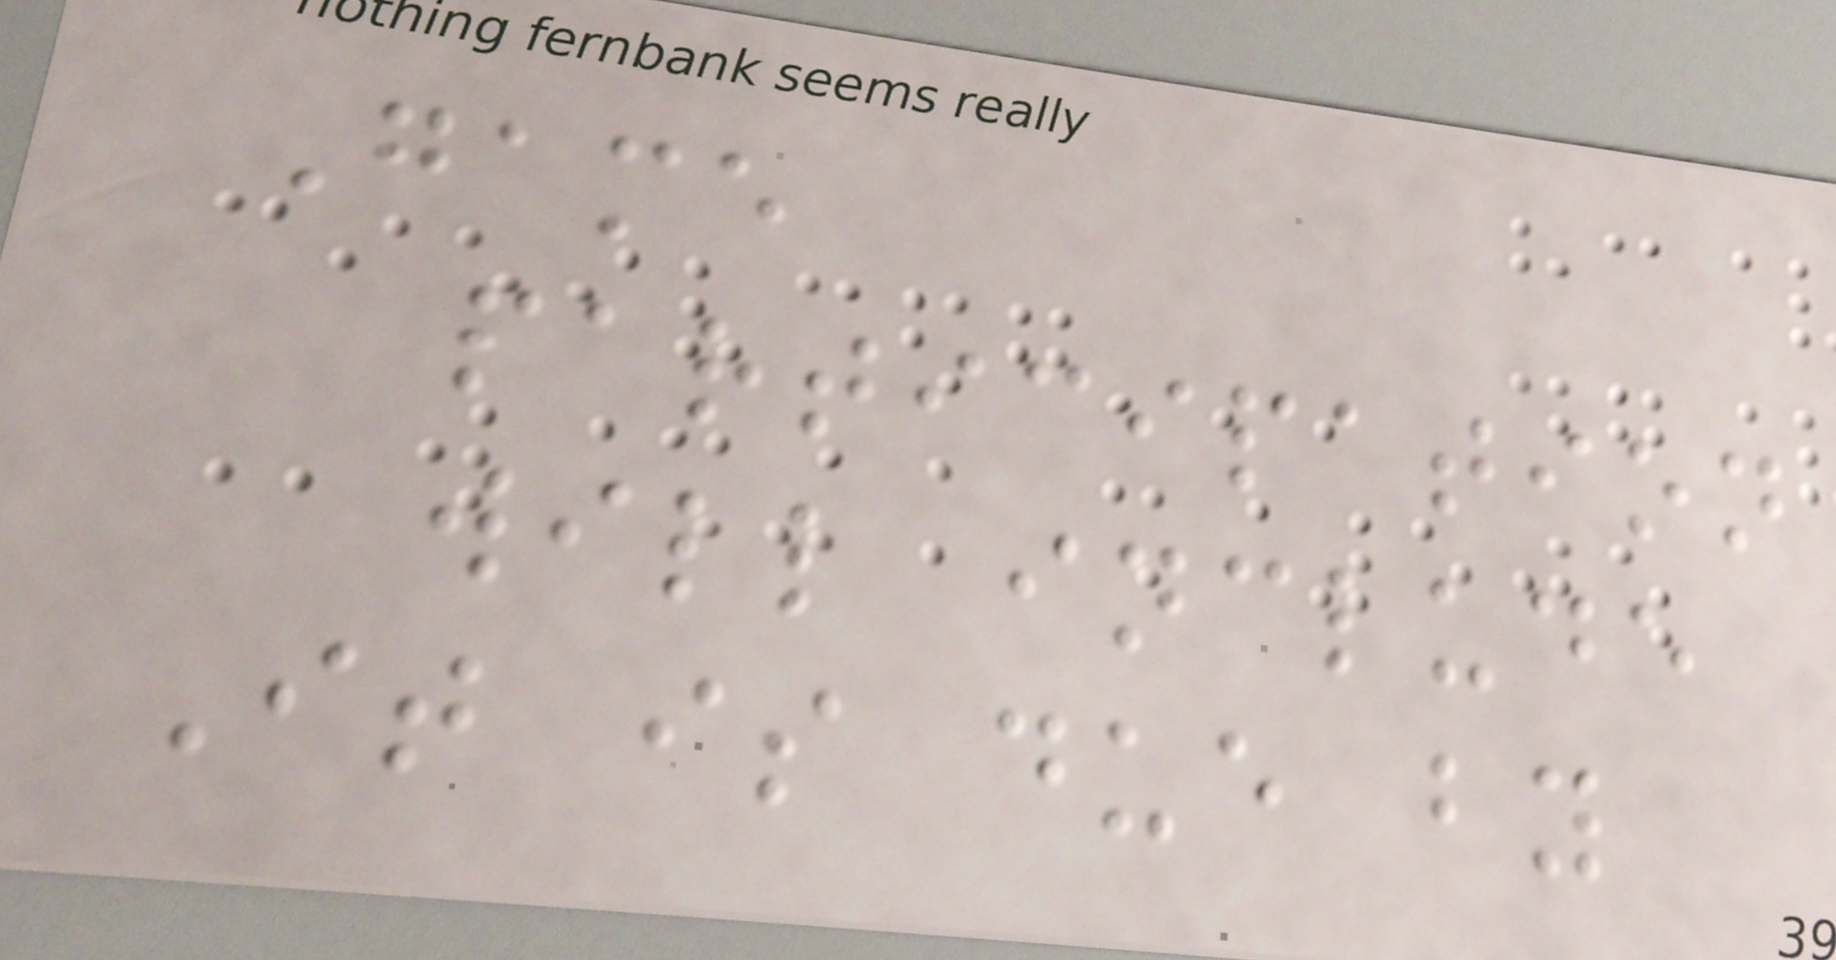Game
participation
will include
It is due by
